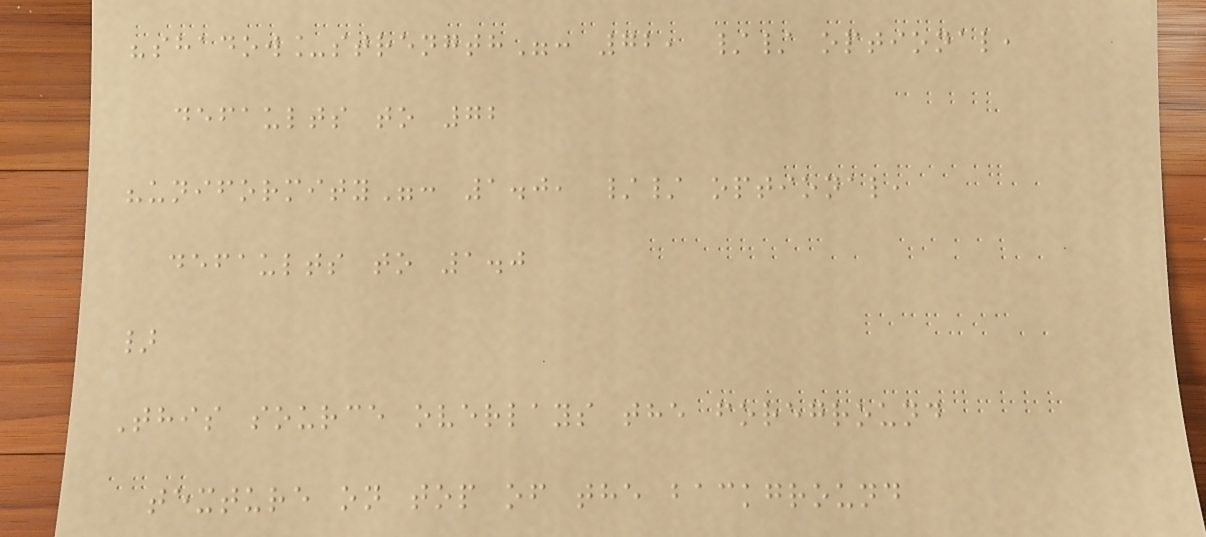"shadow_strength": 72, // optional,
defaults to 72
"uniformity": 1.0, // optional,
defaults to 1.0
}
This source overlays the foreground
texture on top of the background
